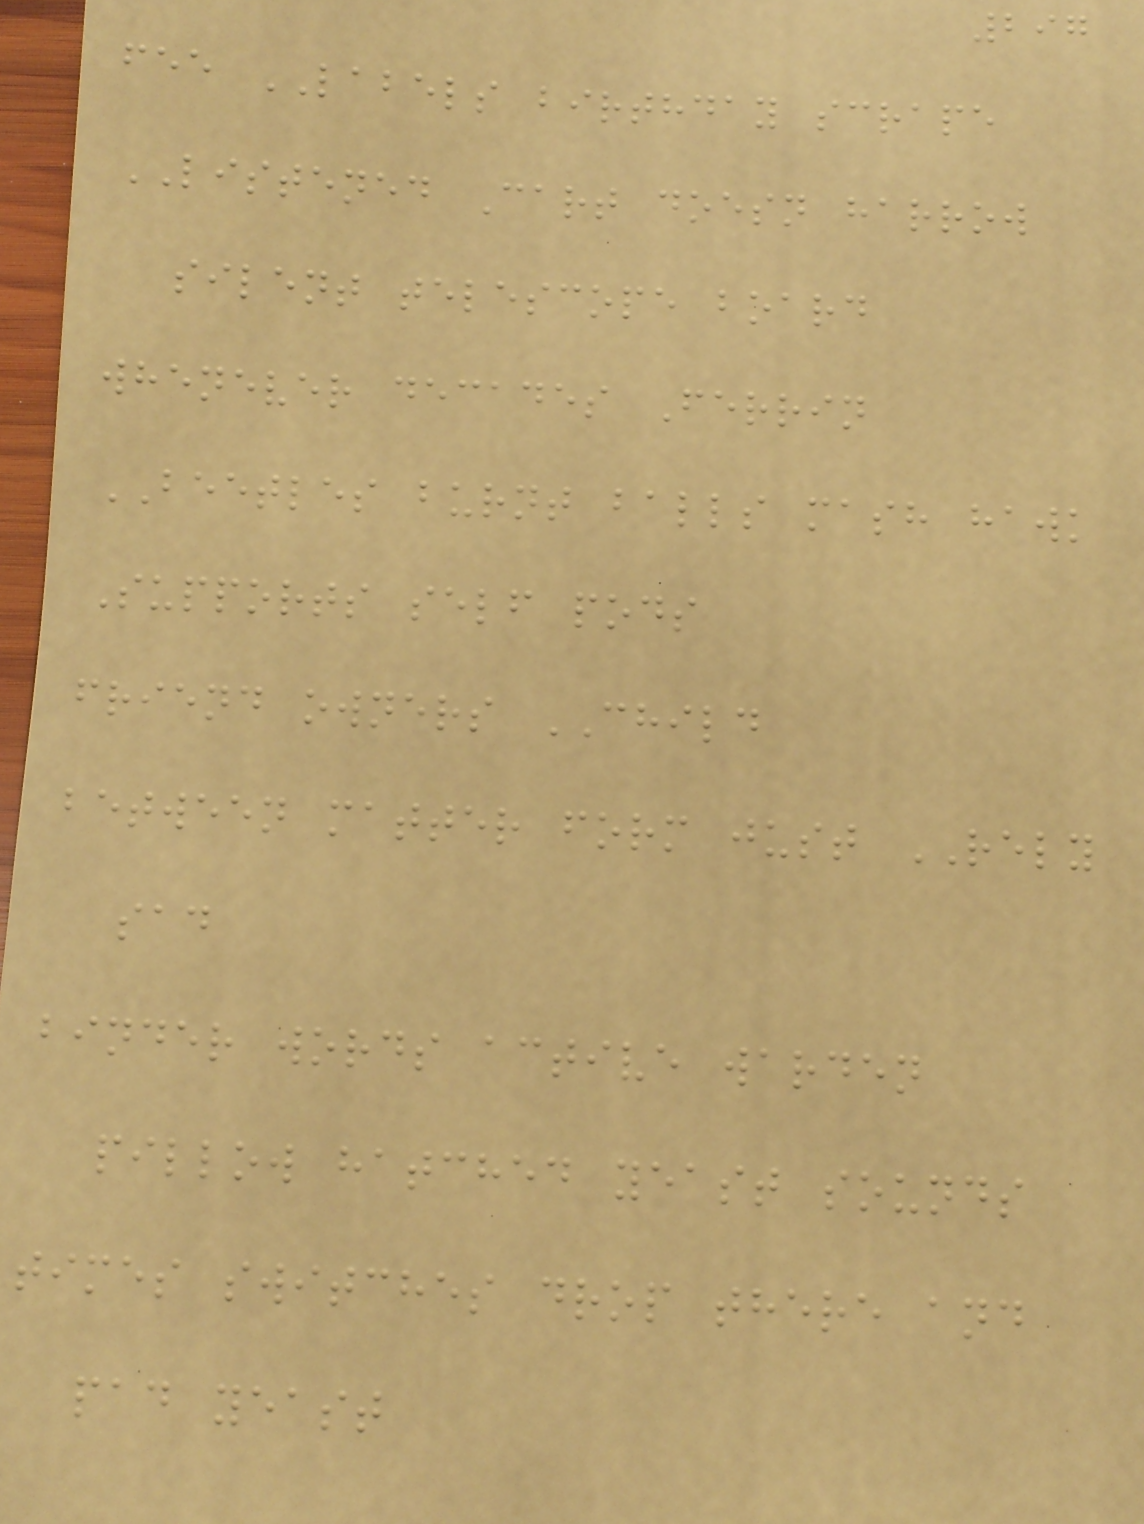297
fee LABELS birthday scrape
LISTENED Cart doesn harrow
silent telescope board
whenever decades Ferrin
BEETLES burnt balls mash hawk
Supports self pods
friend owners CHILD
between matter form just RELY
sad
binder words active warden
pillow hatched yeast sounds
times switches drop there and
pad yeast
